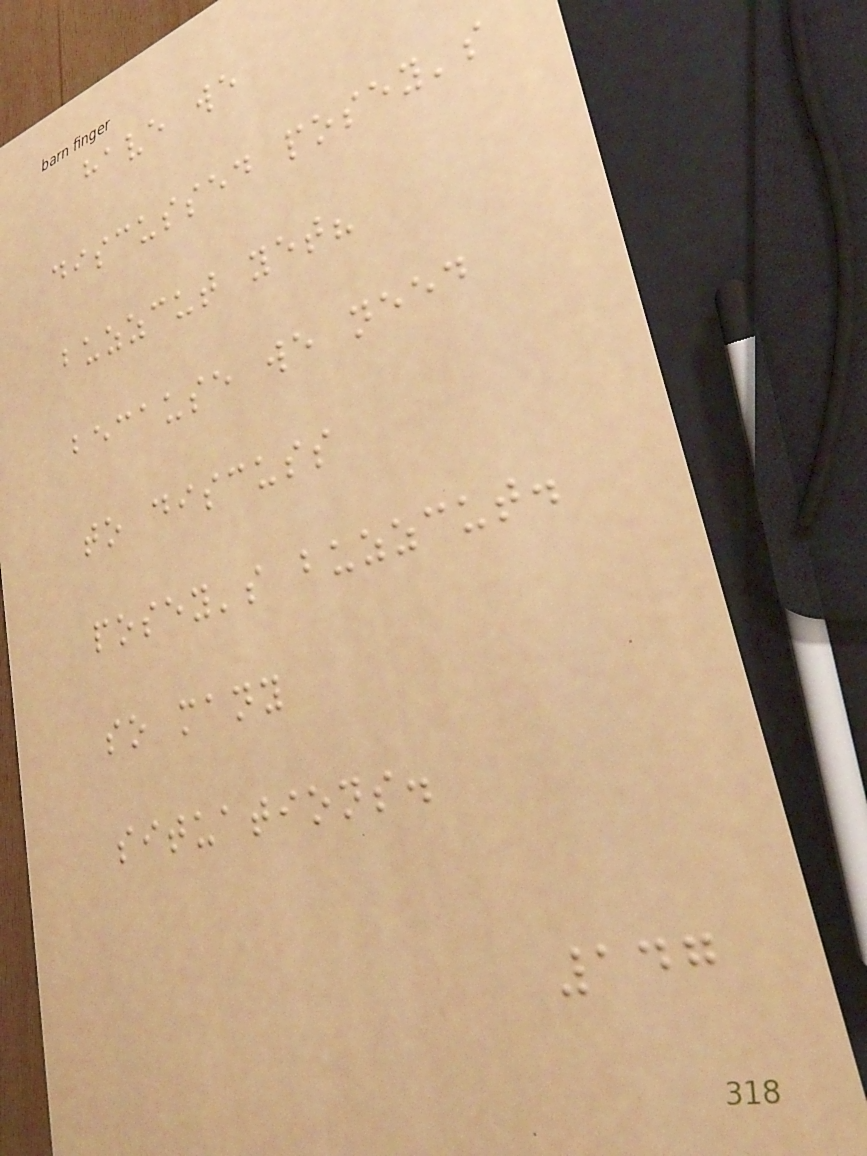have we
discussed posey's
buzzcut yet?
because we need
to discuss
posey's buzzcut.
so many
situations.
147
